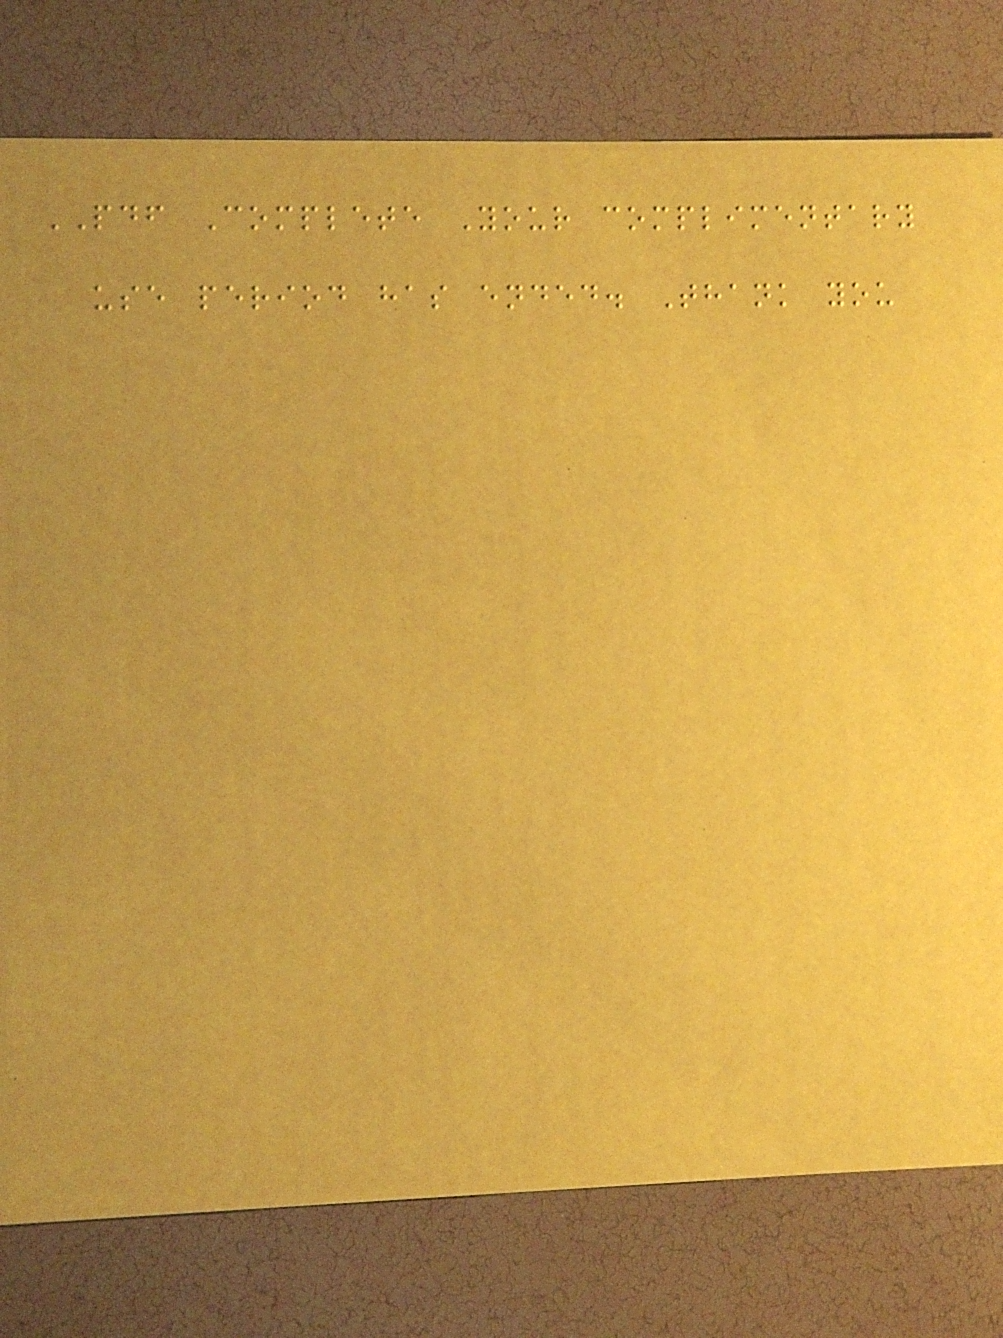PDF Complete Your complimentary
use period has ended. Thank you
